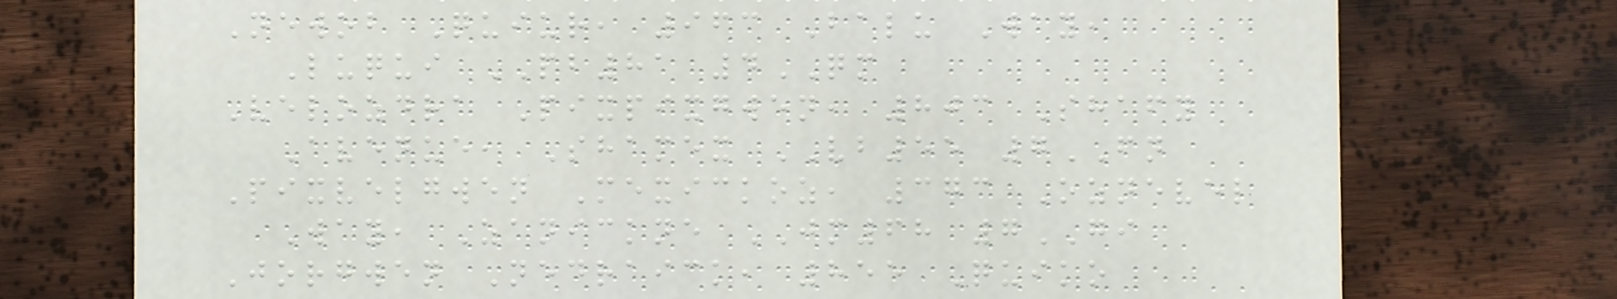Newob Quiur, 963 Balu Way,
Luqui PB81 4QM
Velozdra Pixpixgwen, 803 Shafy
Avenue, Shamex VB55 7FN
Pixvelgwen Mexickoz, 373 Oznevel
Way, Zanickne JM68 7GI
Jorgwen Nedraick, 855 Quiko
